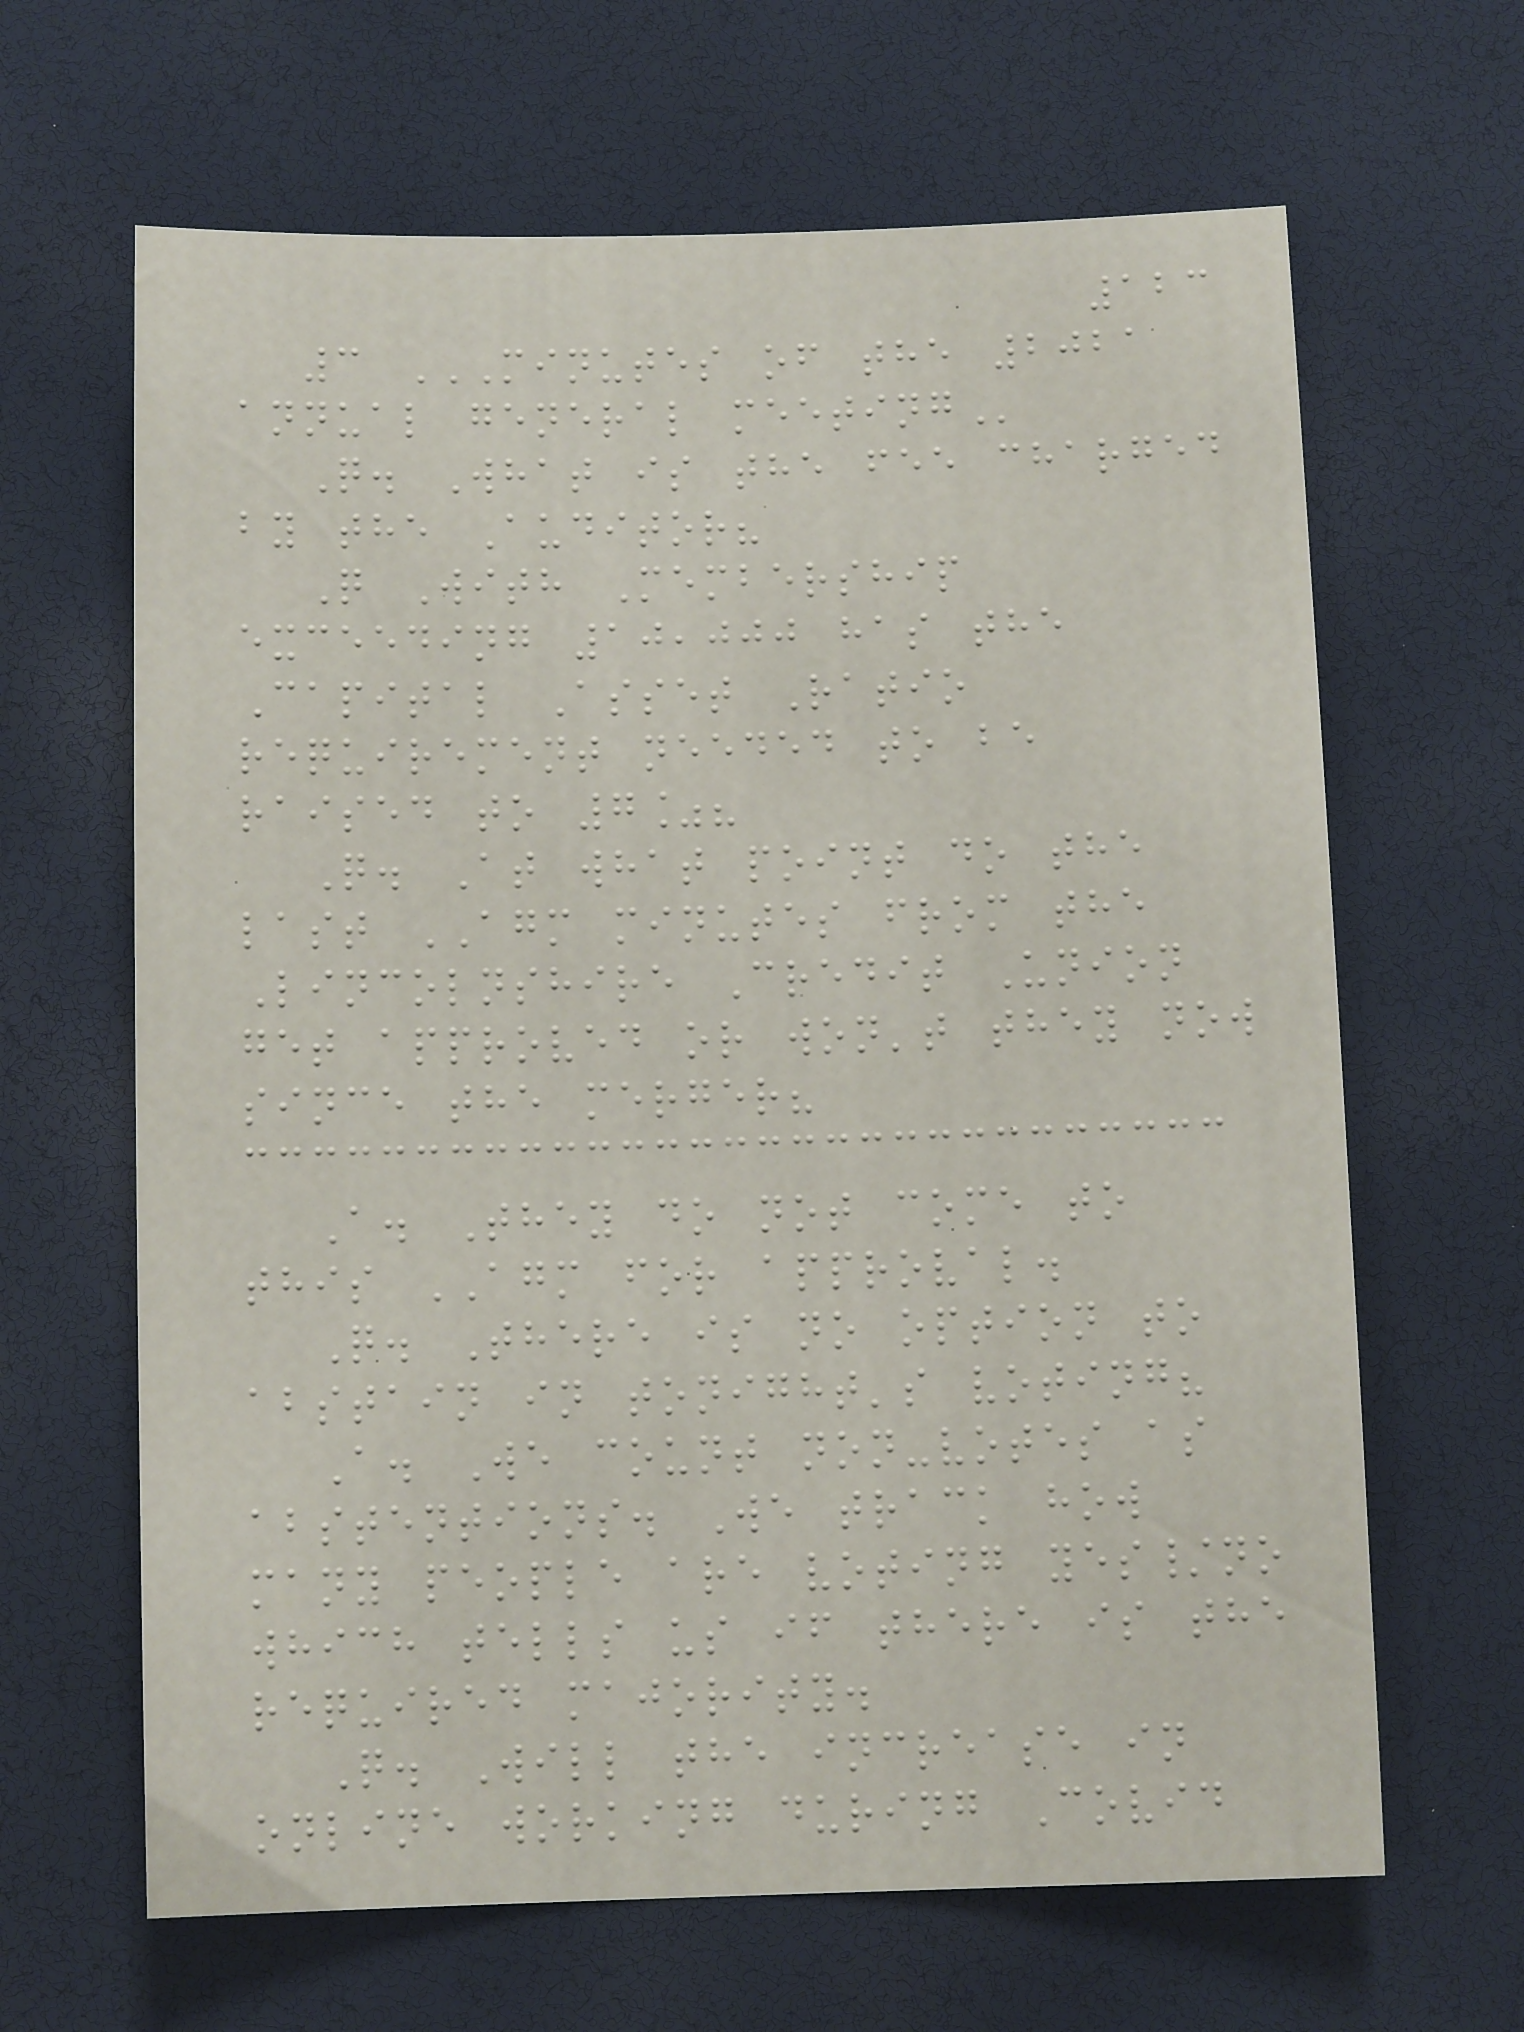123
3 MINUTES OF THE 2021
ANNUAL GENERAL MEETING
Q. What is the fee charged
by the Auditor?
Q With Membership
exceeding 10,000 has the
Capital Asset Ratio
requirement needed to be
raised to 7%?
Q. At what point do the
last AGM minutes from the
Lincolnshire Credit Union
get approved or won't they now
since the merger?
A. They do not come to
this AGM for approval.
Q. There is no option to
abstain in tonight's voting?
A. We count non-votes as
abstentions. We track how
many people are voting yes/no
which tells us if there is the
required majority.
Q. Will the increase in
online working during Covid
